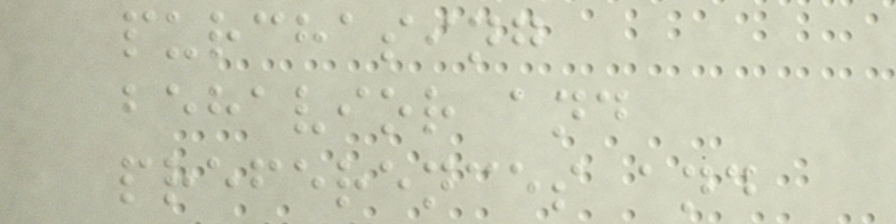purchasing
behavior and
preferences and
